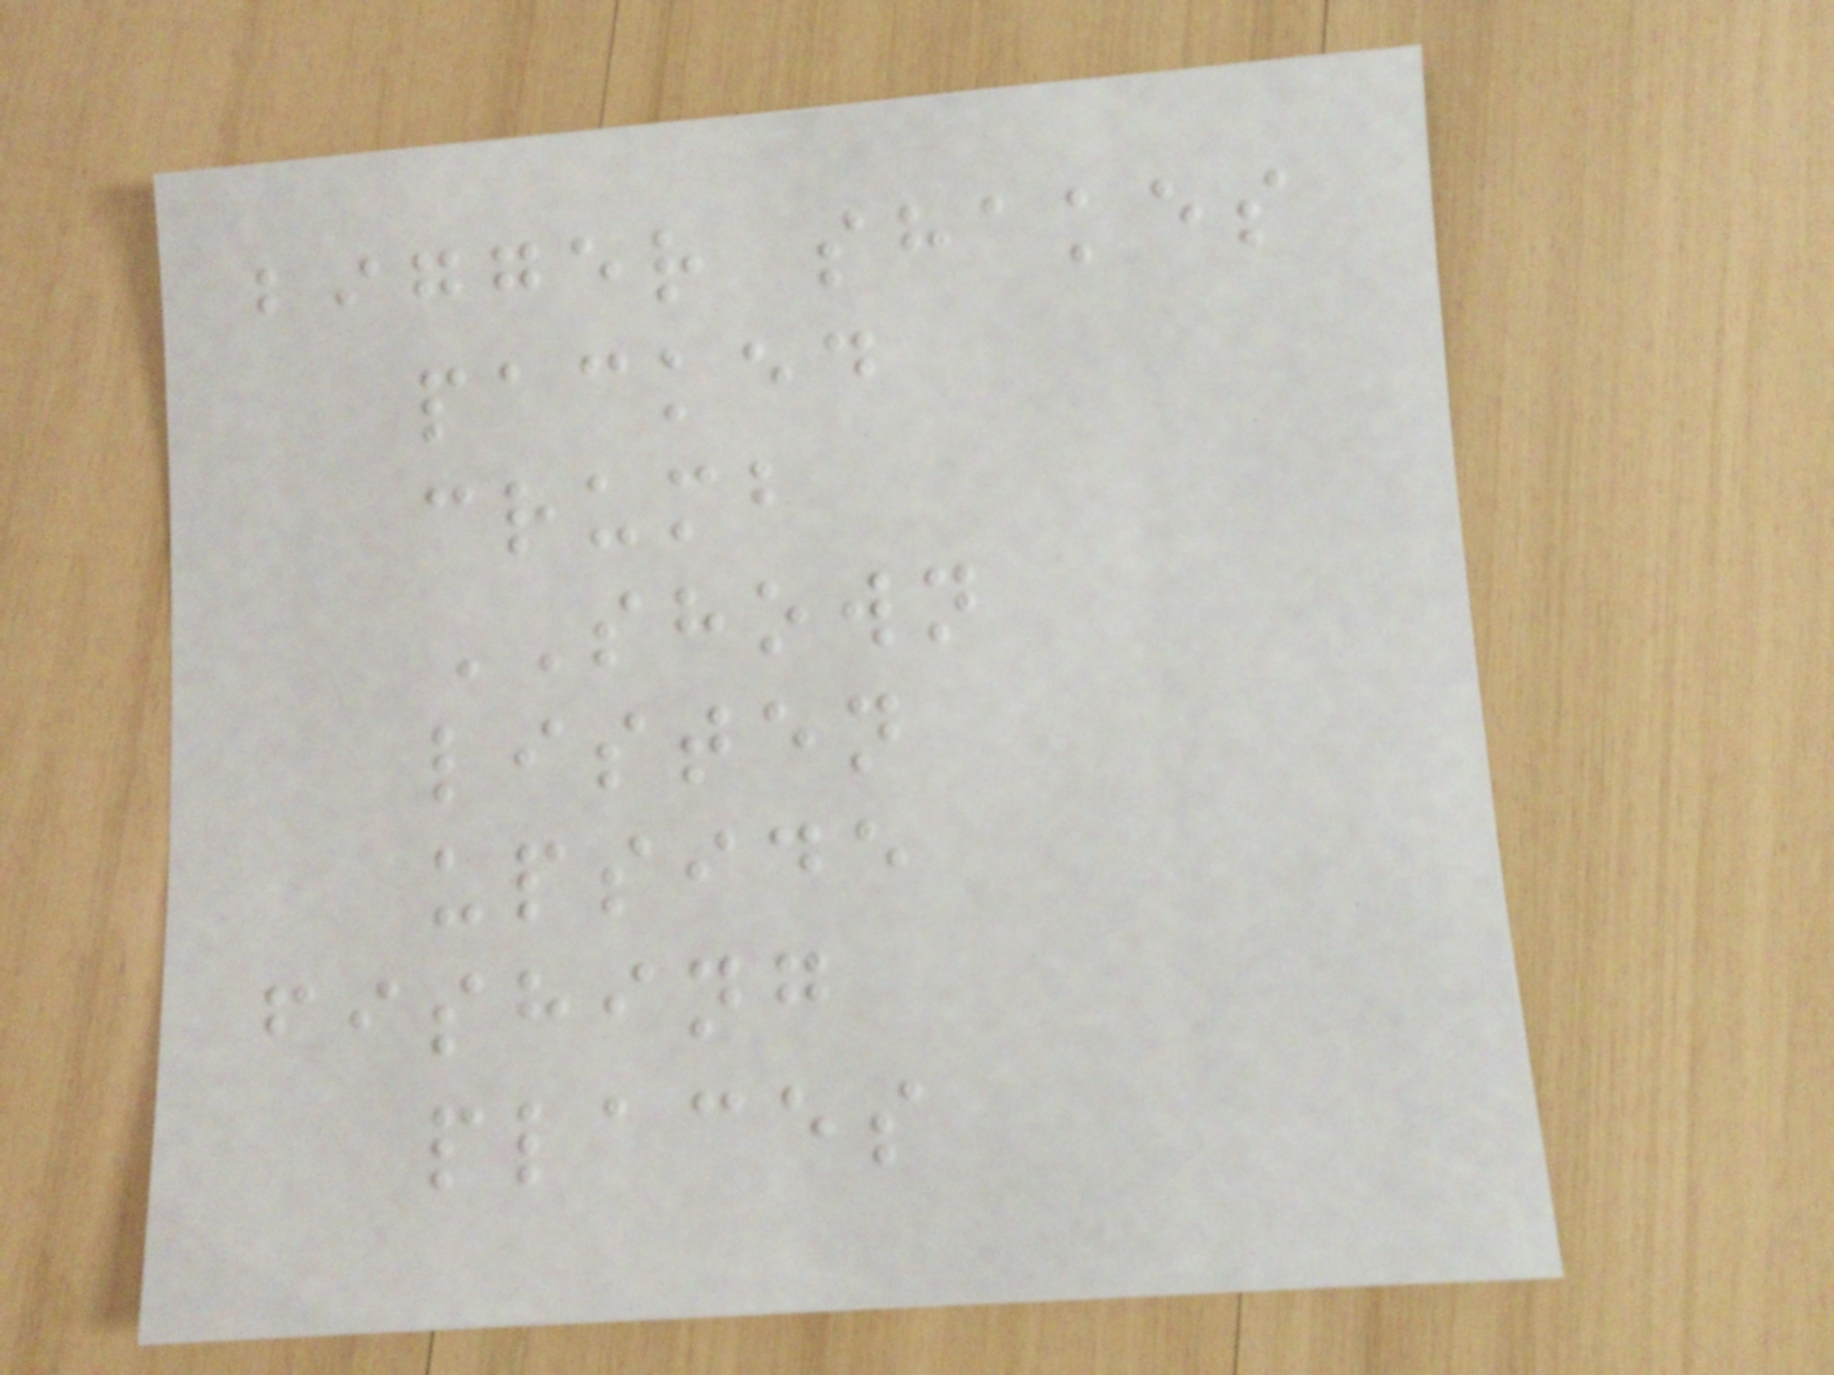bigger shakes
packed
crumb
SHOWN
listen
upside
fishing
places
